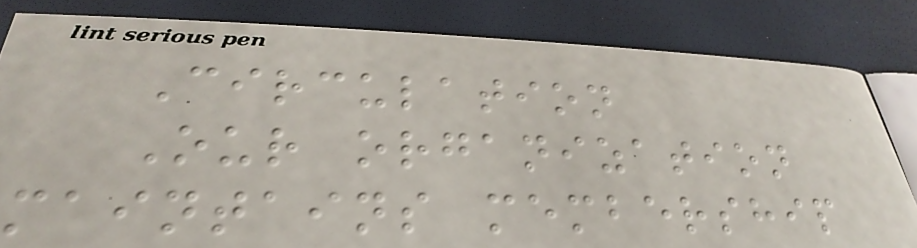Circulation
Our organization
maintains membership
